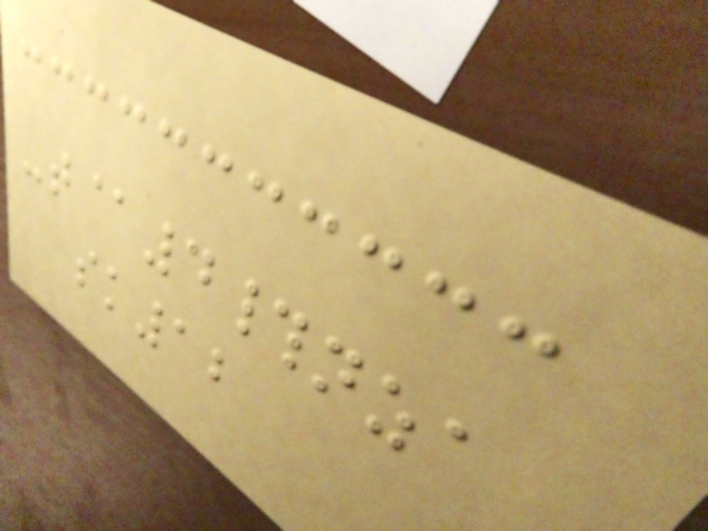-t@4#nza
sk12
